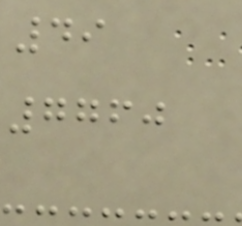49
7760
